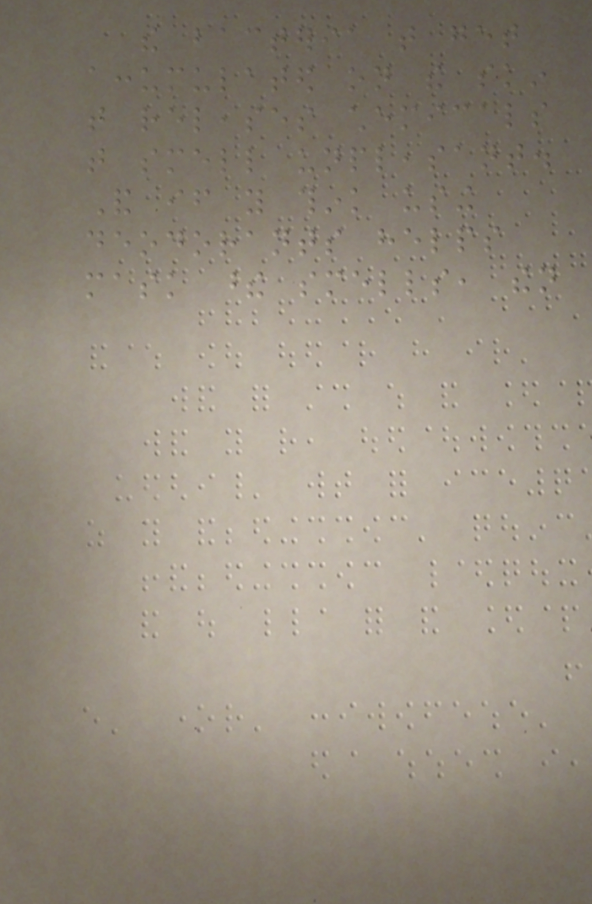the bacteria that get
accumulated on the skin
that releases chemicals
that smell unpleasant.
And if you think using
deodorants helps
mask these smells, then
